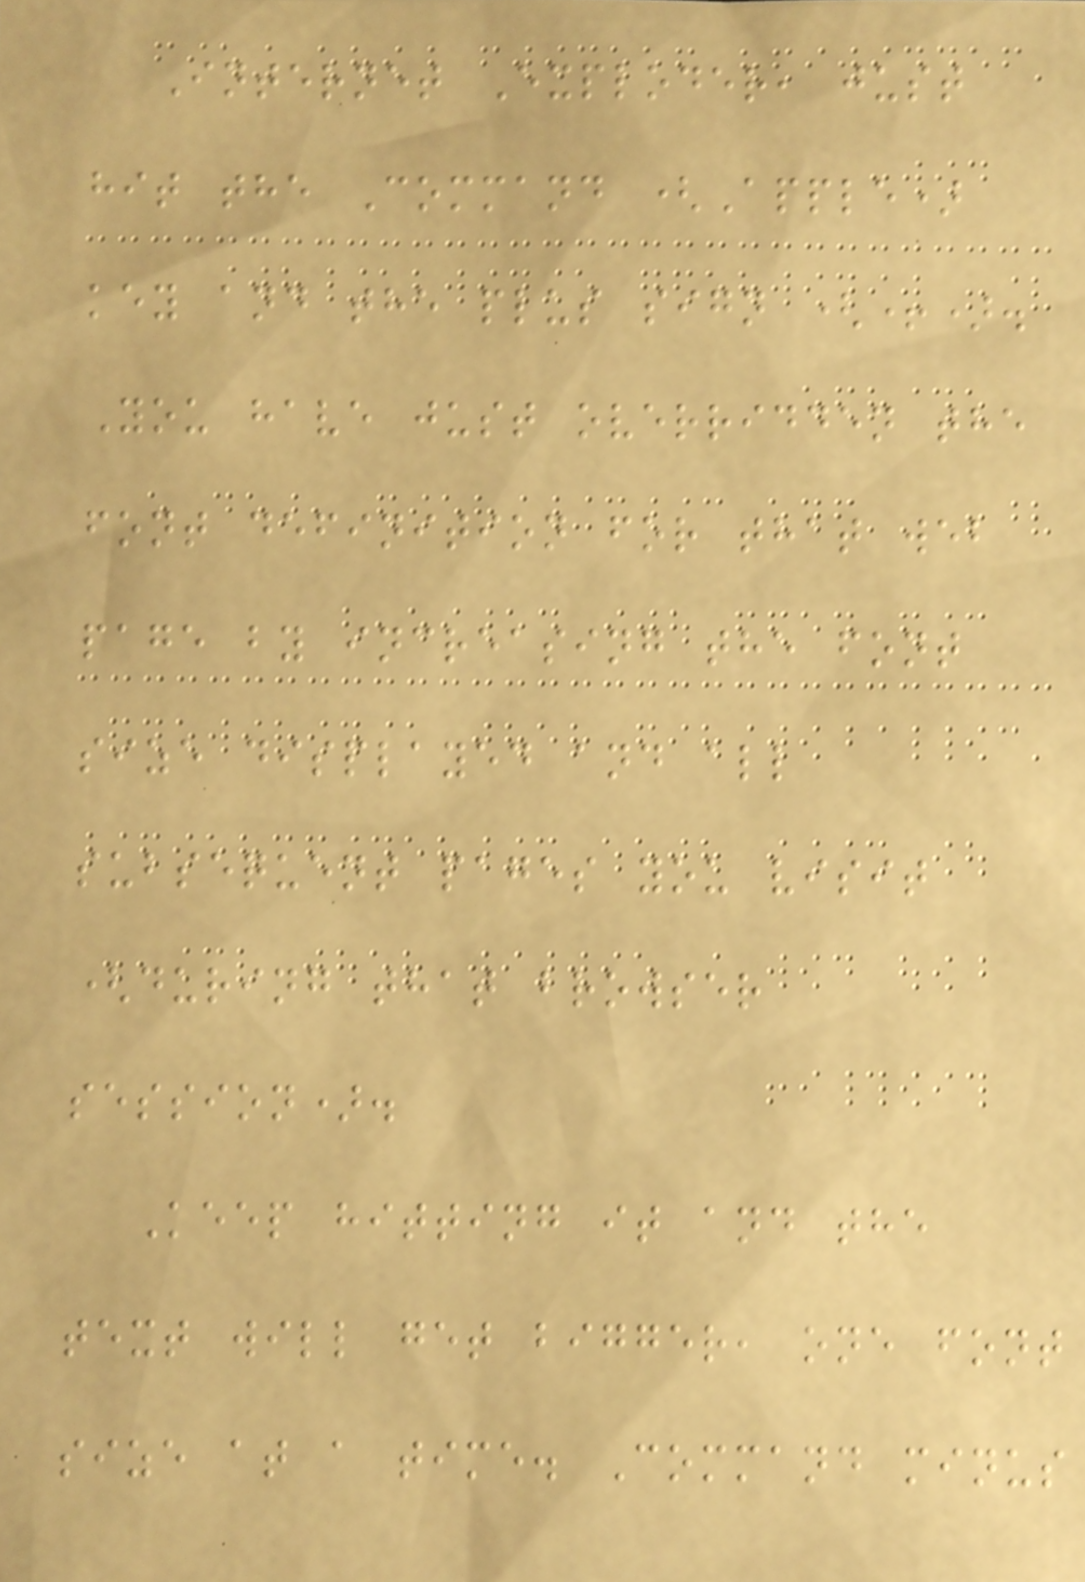Internet Exploder, just
hit the Command (Apple)
key and the plus sign (+).
You have just overridden the
font definition for that web
page by increasing the font
size displayed and all
subsequent pages you visit
(during that browser
session).
Keep hitting it and the
text will get bigger, one font
size at a time. Command minus
